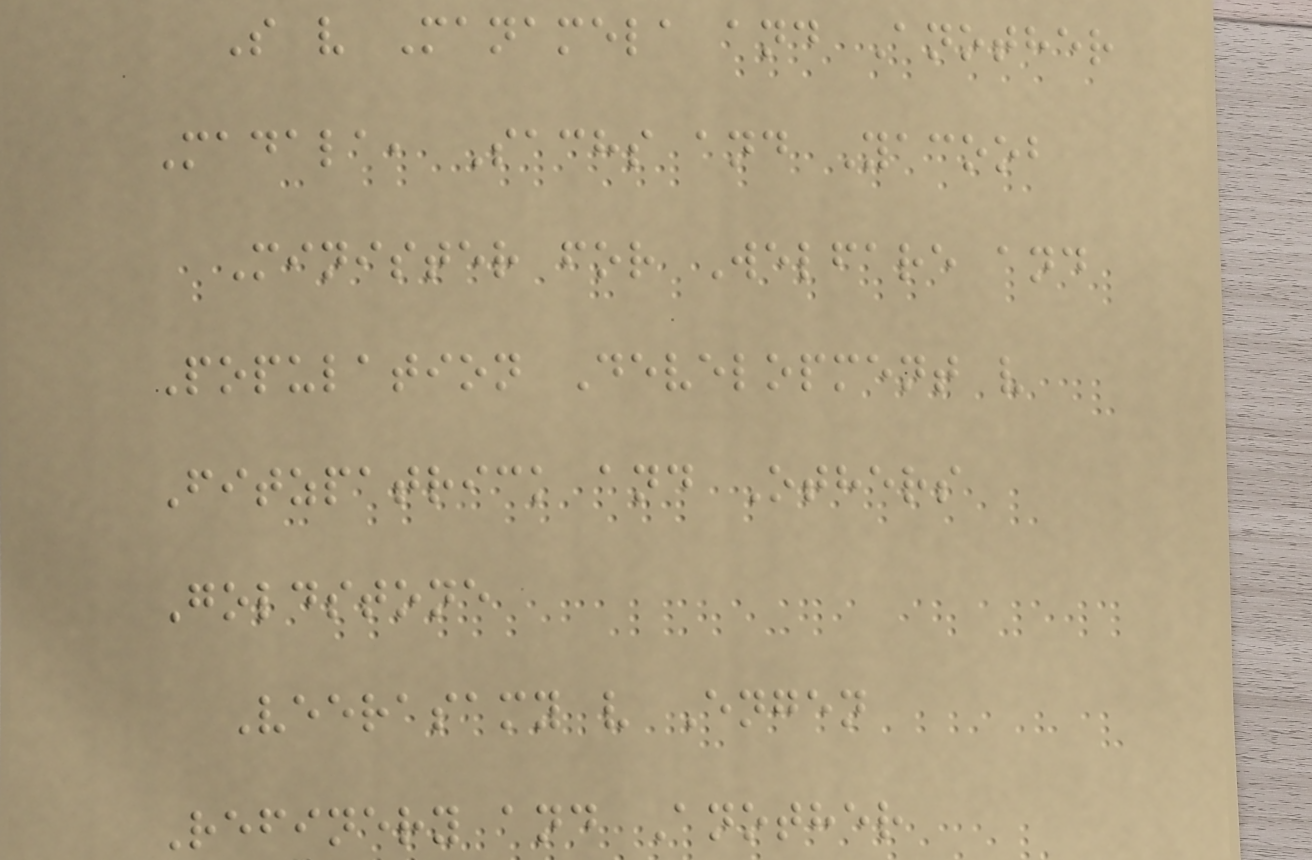S v Manamela and Another
Madala, Sachs and Yacoob
Minister for Welfare and
Population Development v
Fitzpatrick and Others
Goldstone
Veerasamy v Engen
Refinery and Another
